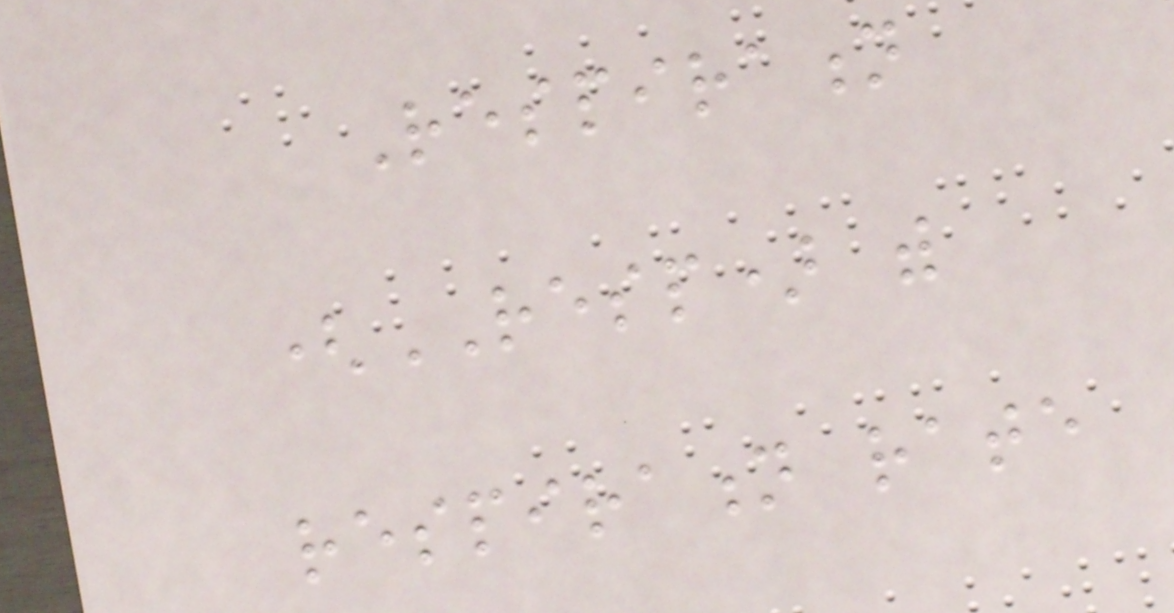Respiration
(RESP) with
respiration rate
